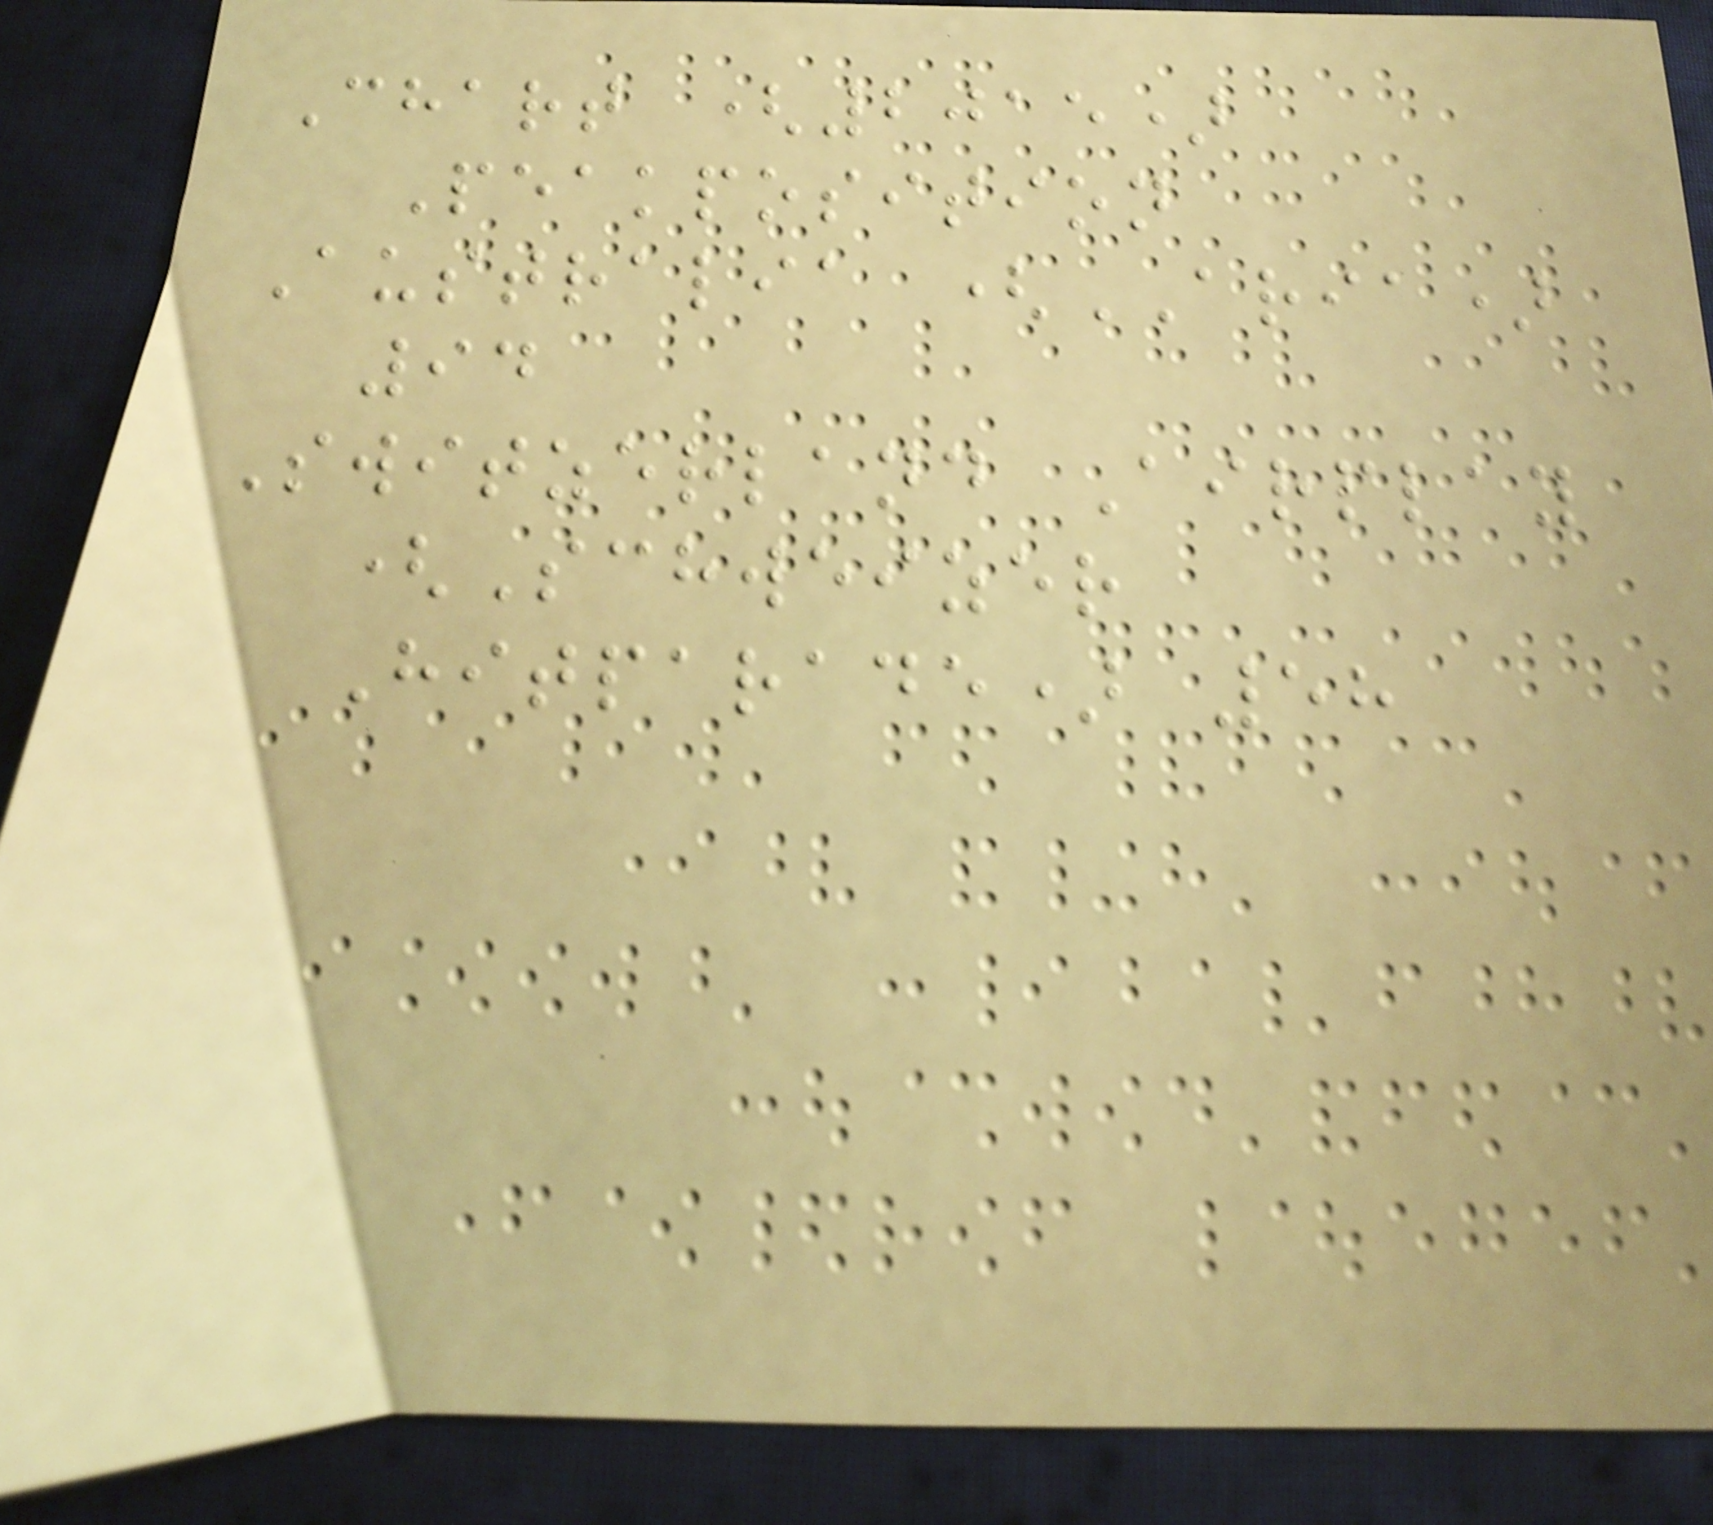Chart (2015)
Peakposition
Australia (ARIA)
94
Switzerland Airplay
(Schweizer
Hitparade) 58
